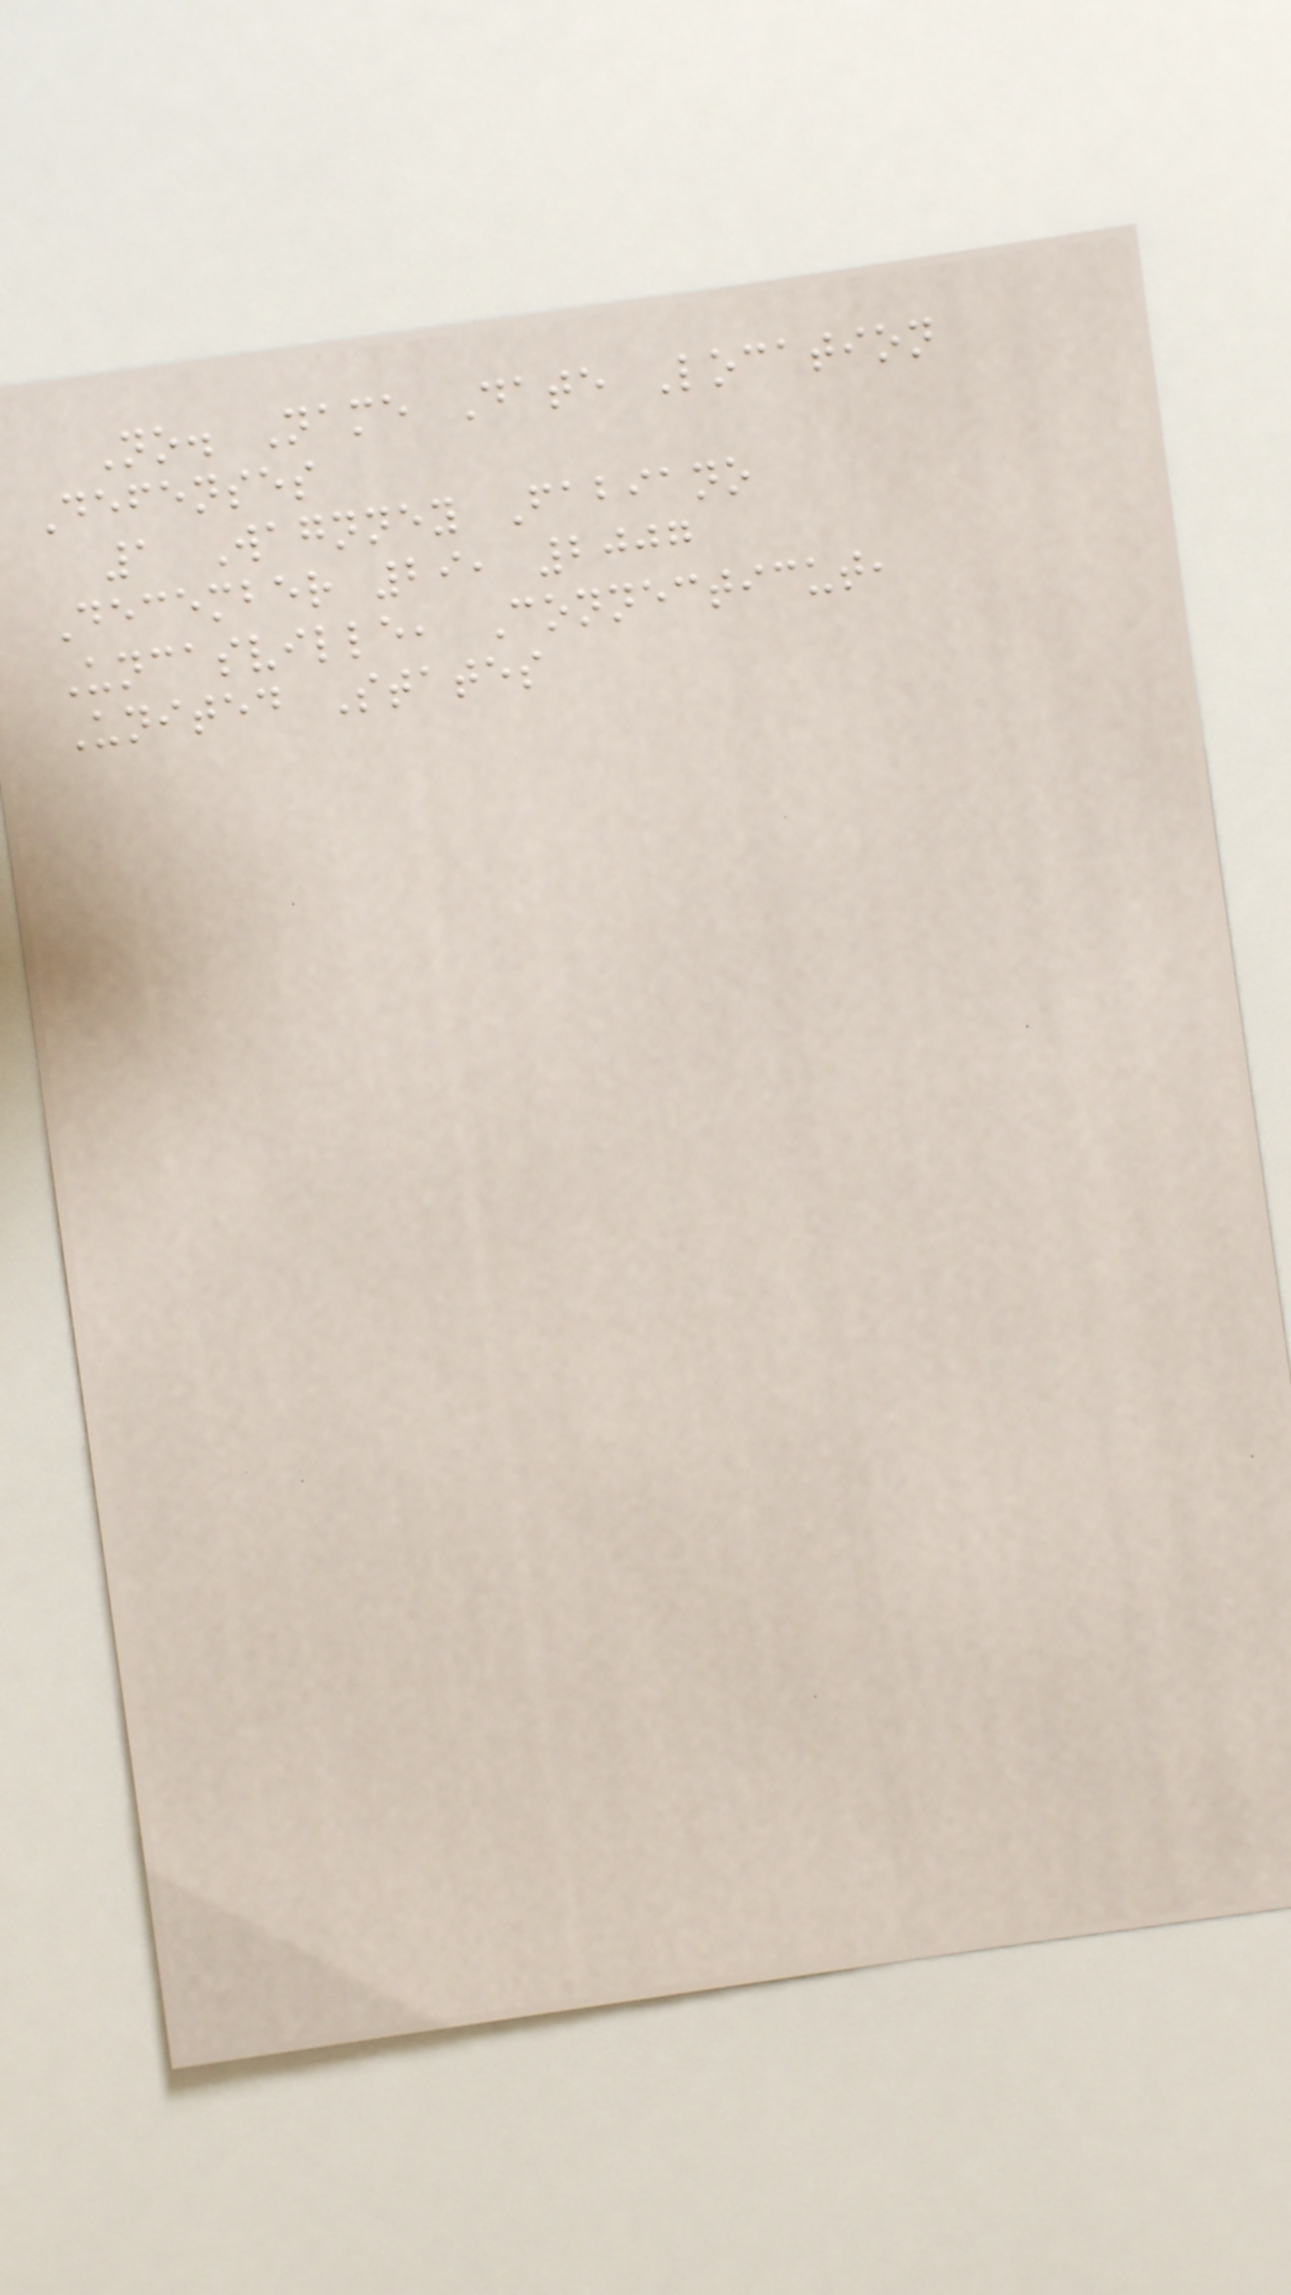No. Name Date Location
Defenses
1 Wagnney Fabiano
December 29, 2007
Uncasville, Connecticut,
United States
